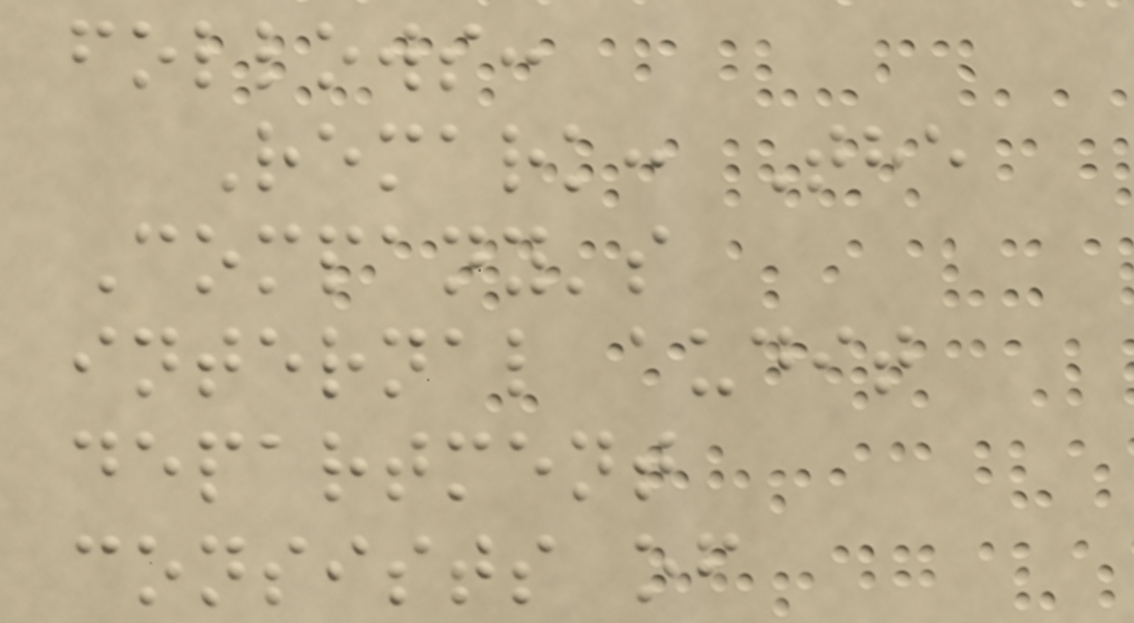follows:
Remark: The
Company's
internal audit
department
consists of
